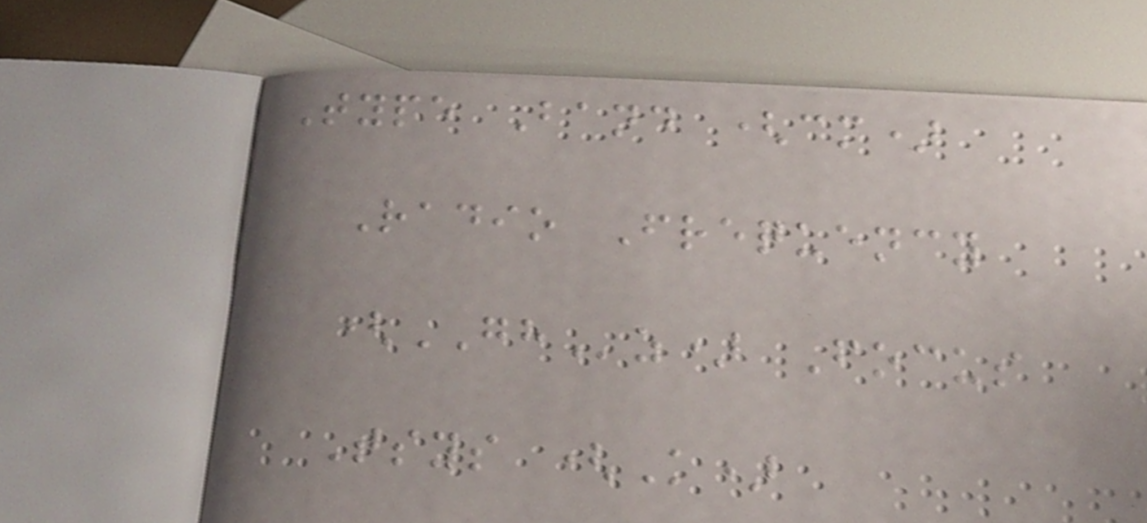Type Band (cm)
Radio Frequency
(GHz) Focus
Tsys (K)
